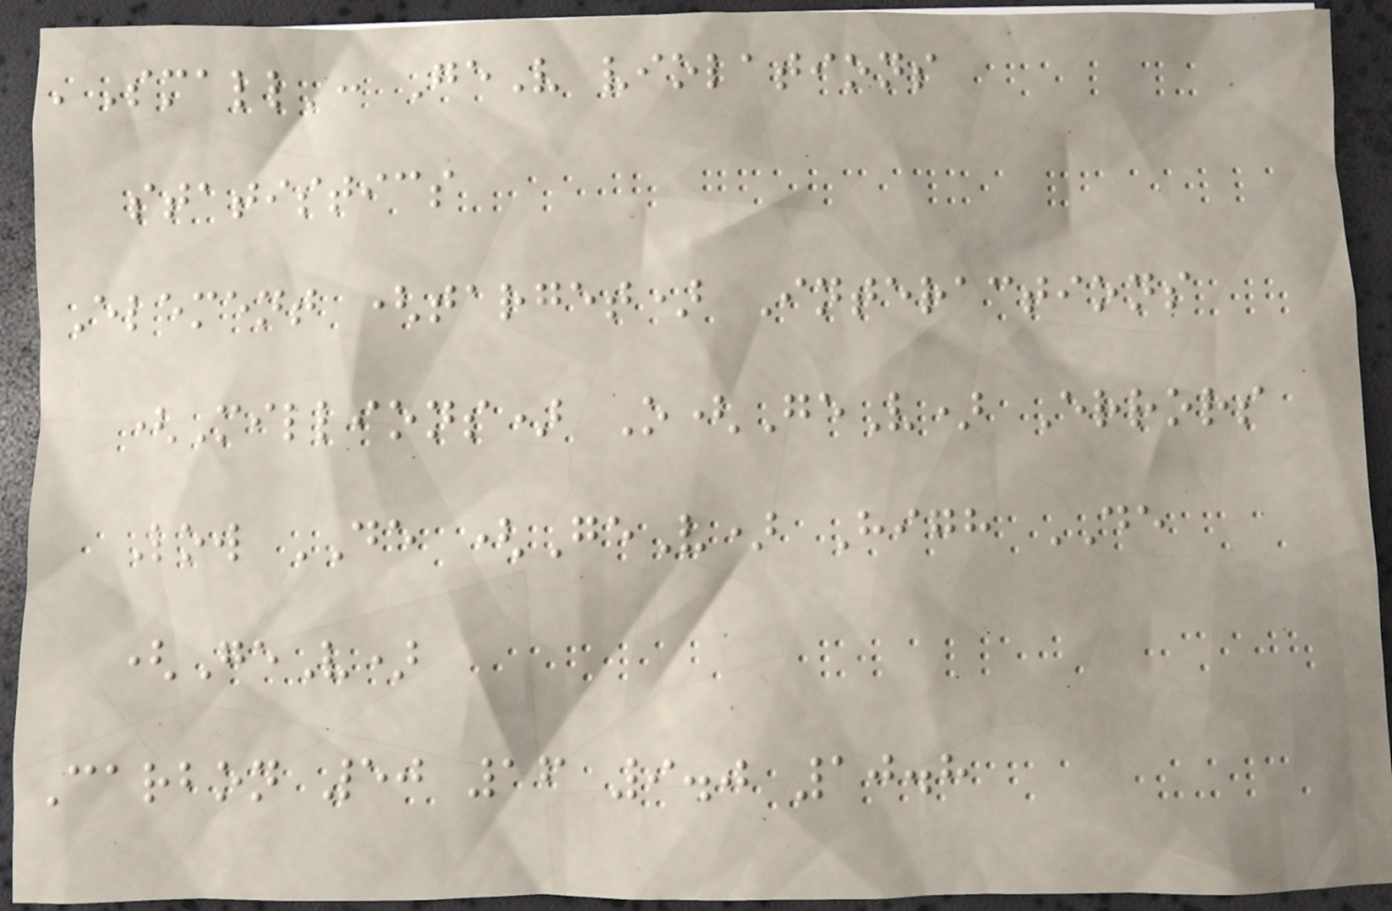'Small': GeV violations
statistics
Element (target) Interactions
(Millions) O(GeV) Errors
Low DE (GeV) High DE
(GeV)
Carbon 50 16 9.0 10.8
